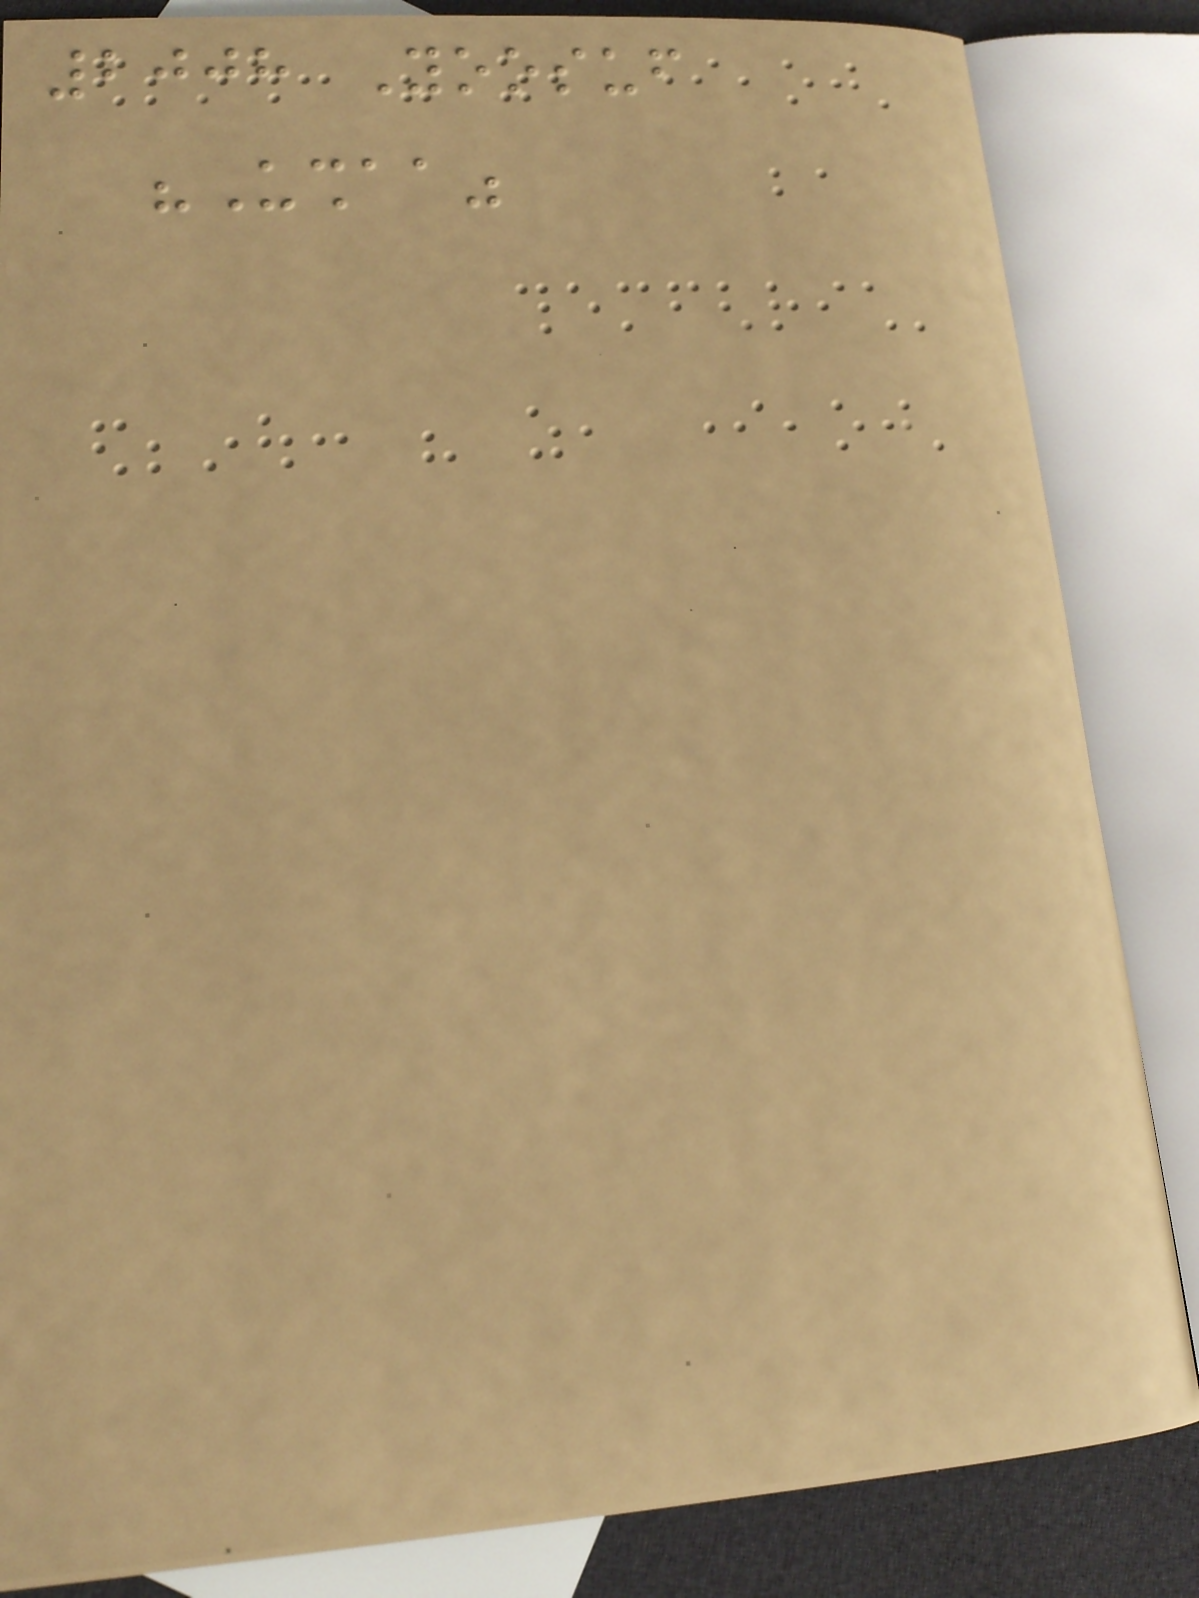2008 Yoosuf
"Ushaa"
